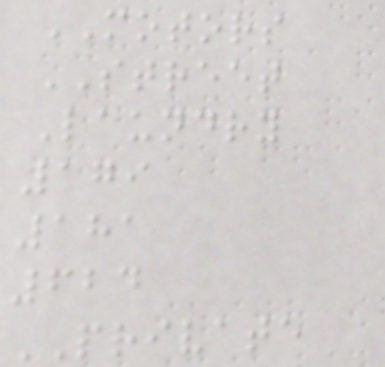MOTORS
STREET
Laundry
179
181
624
PRIVATE
